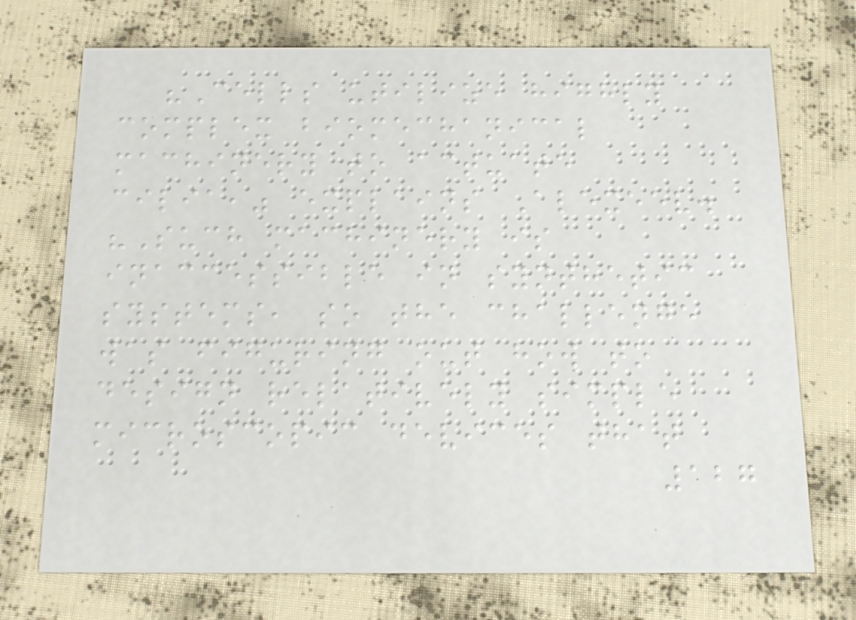"Cells utilize highly
complex biomechanical
machinery to actuate
cilia," explains Alexeev.
"Such machinery is
inaccessible in synthetic
systems, so the challenge
was figuring out how to
design relatively simple
microscopic devices that
127
